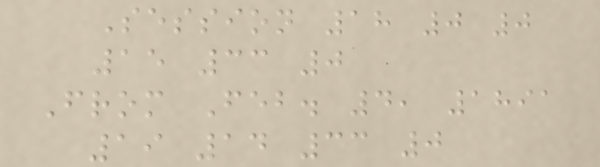Session 18 0 0
15 33 0
From Feb. 4, 1891
19 14 33 0
